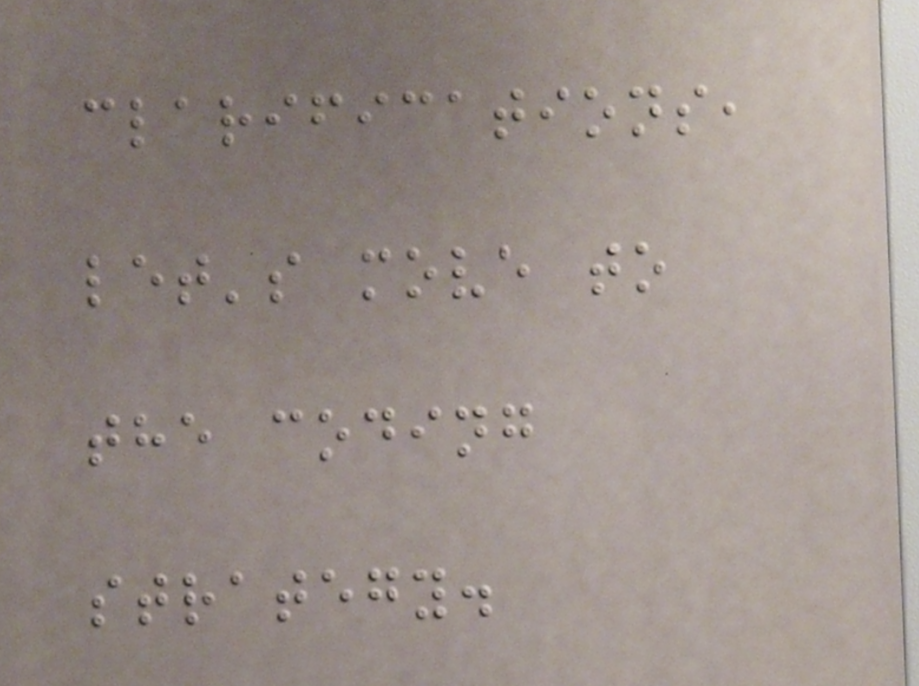clarifications,
let's move to
the coding
strategy.
